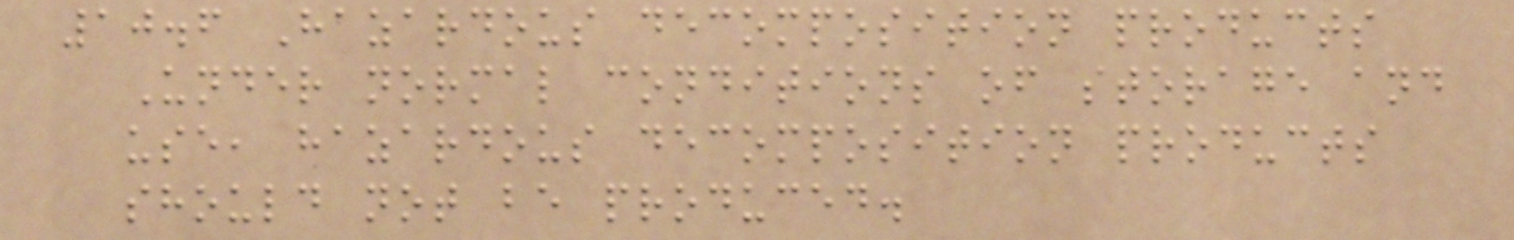10.6 Hazardous decomposition products
Under normal conditions of storage and
use, hazardous decomposition products
should not be produced.
